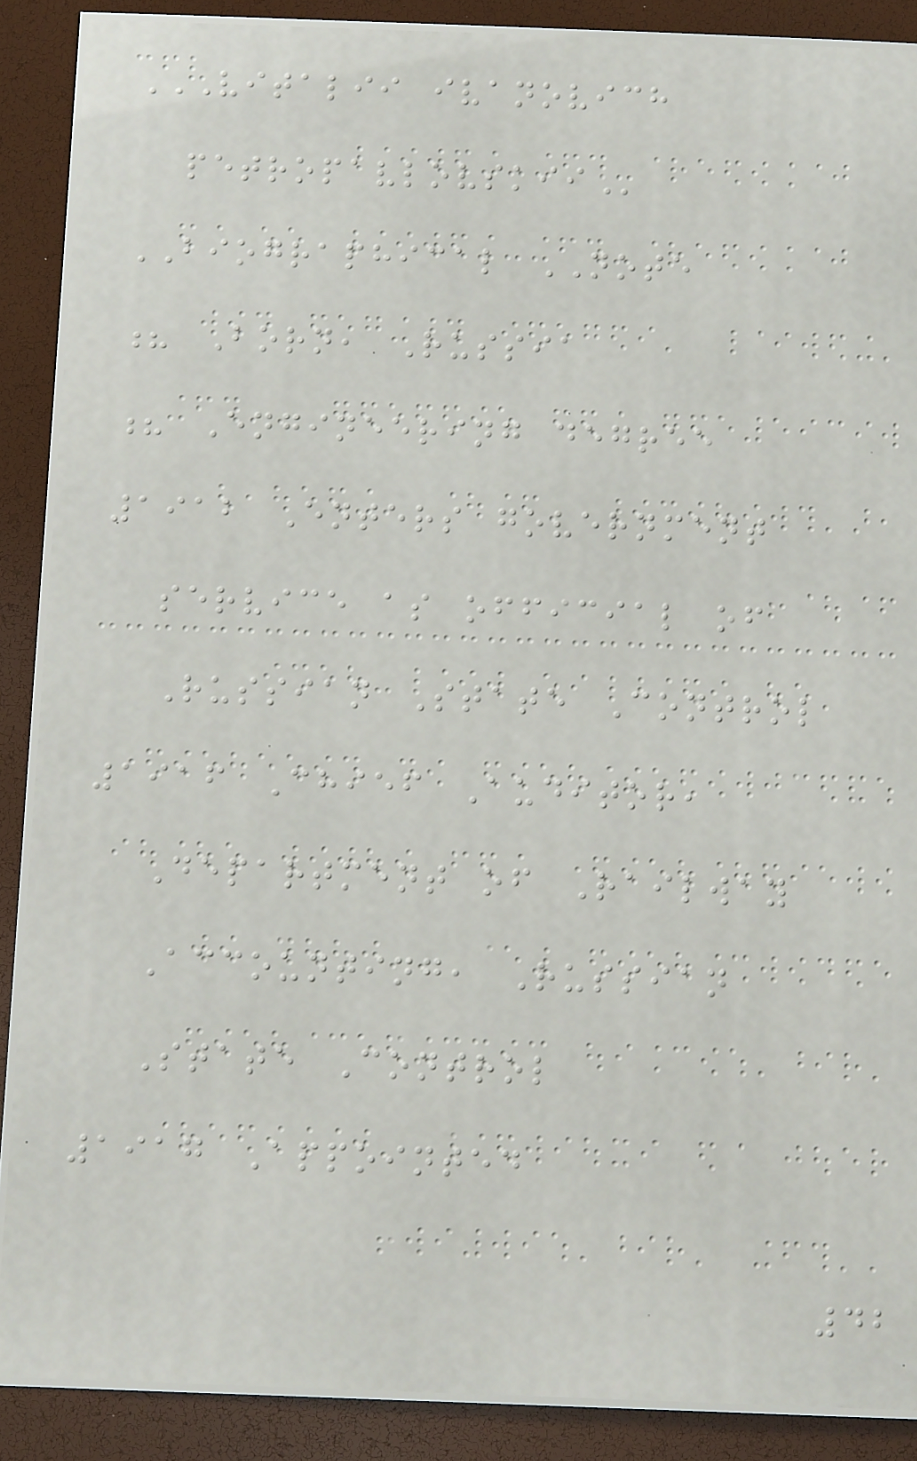VITALII IVANOVICH
PETROPAVLOVSKII
BIOGRAPHICAL NOTE
? Born, Russia
? Engineering degree
1912 Enters government
service as official of
Russian State Control
1916 Chief Auditor,
Department of Railway
Accounting, Russian
State Control
1917 Appointed
42
